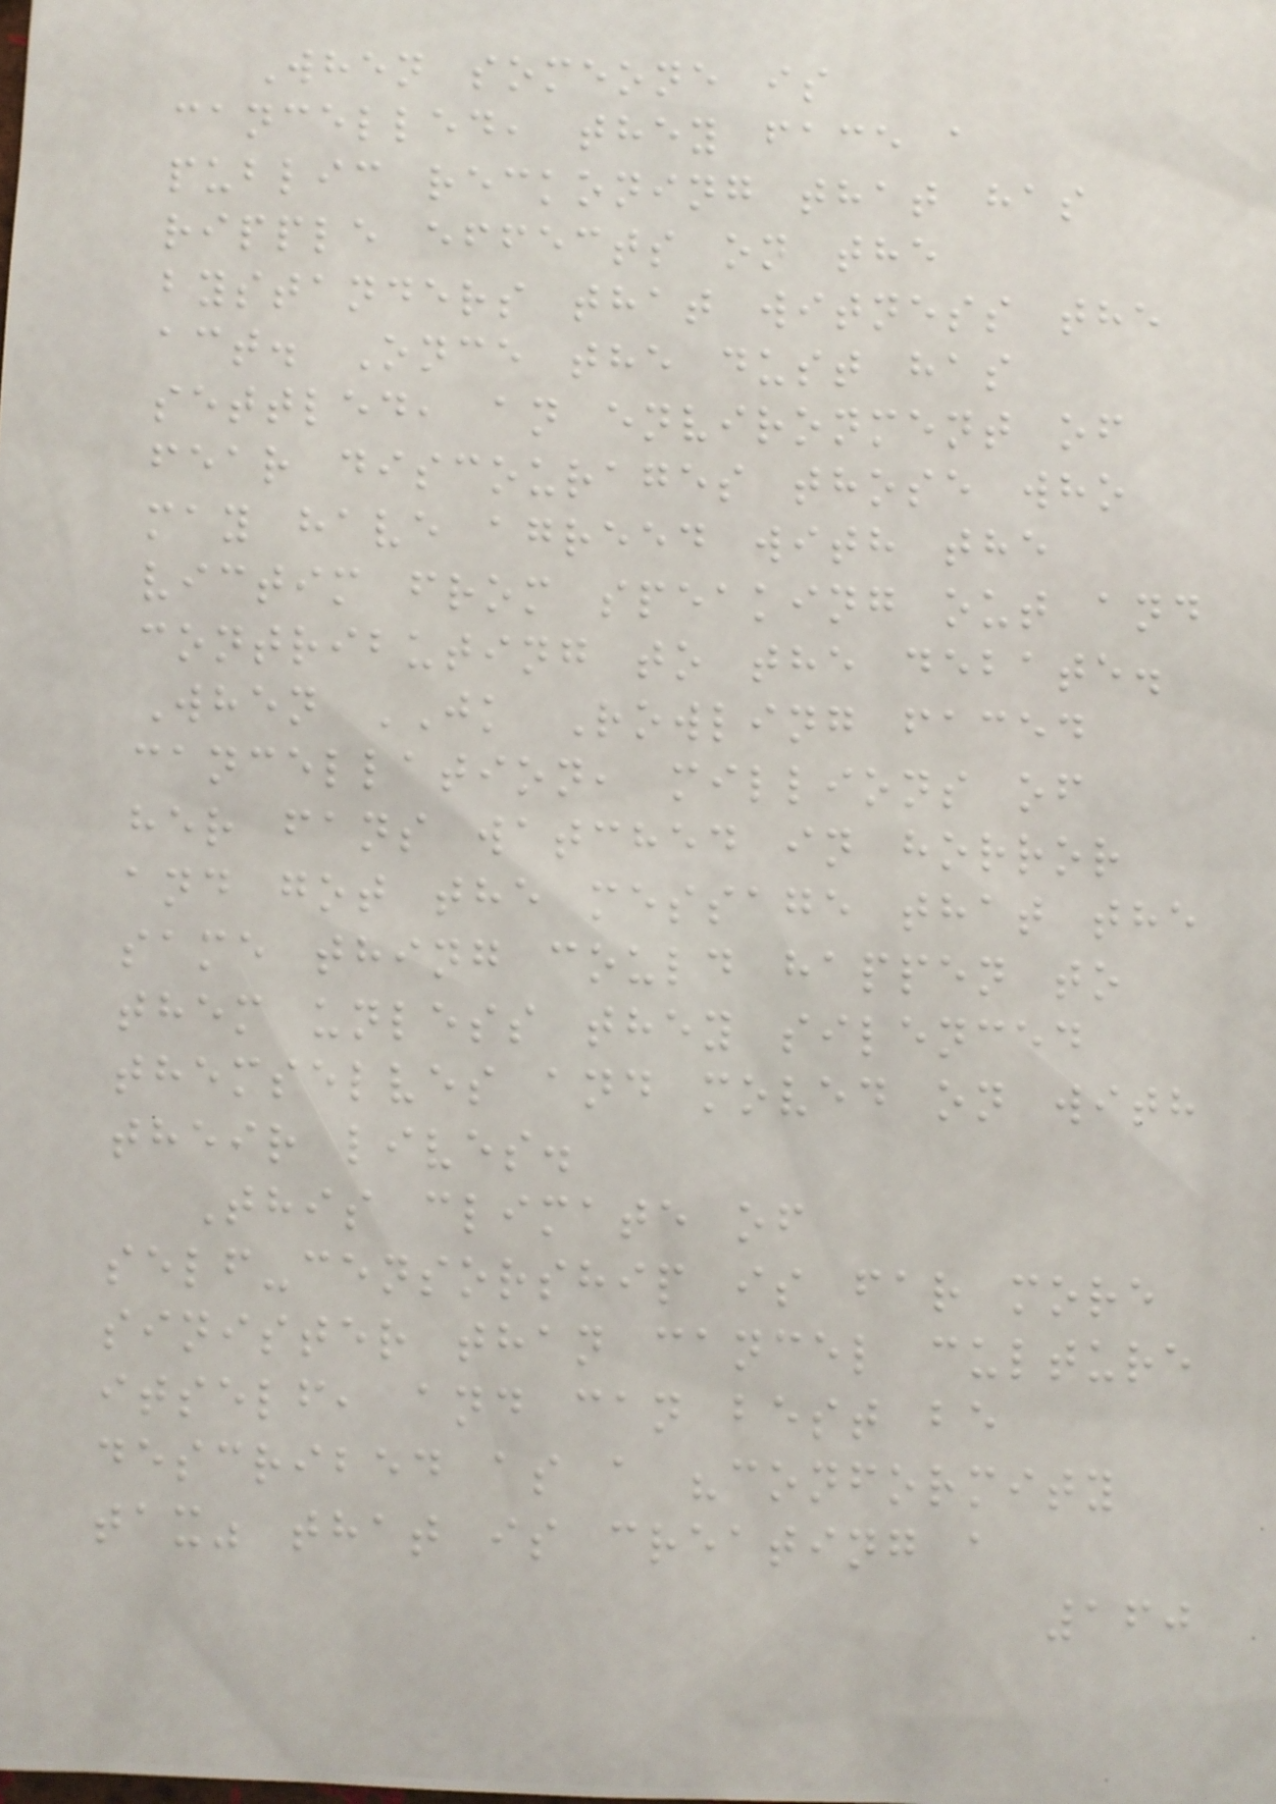When someone is
cancelled, they face a
public reckoning that has
ripple effects on the
bystanders that witness the
act. Once the dust has
settled, an environment of
fear discourages those who
may have agreed with the
victim from speaking out and
contributing to the debate.
When JK Rowling faced
cancellation, millions of
her fans watched in horror
and got the message that the
same thing could happen to
them unless they silenced
themselves and moved on with
their lives.
This climate of
self-censorship is far more
sinister than cancel culture
itself, and can best be
described as a "conformity
tax" that is creating a
160
